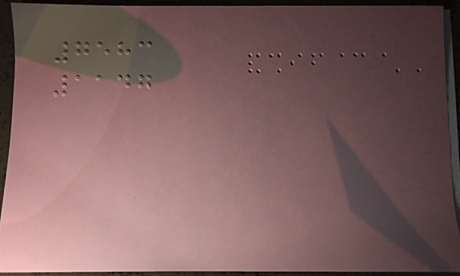7583
1147
